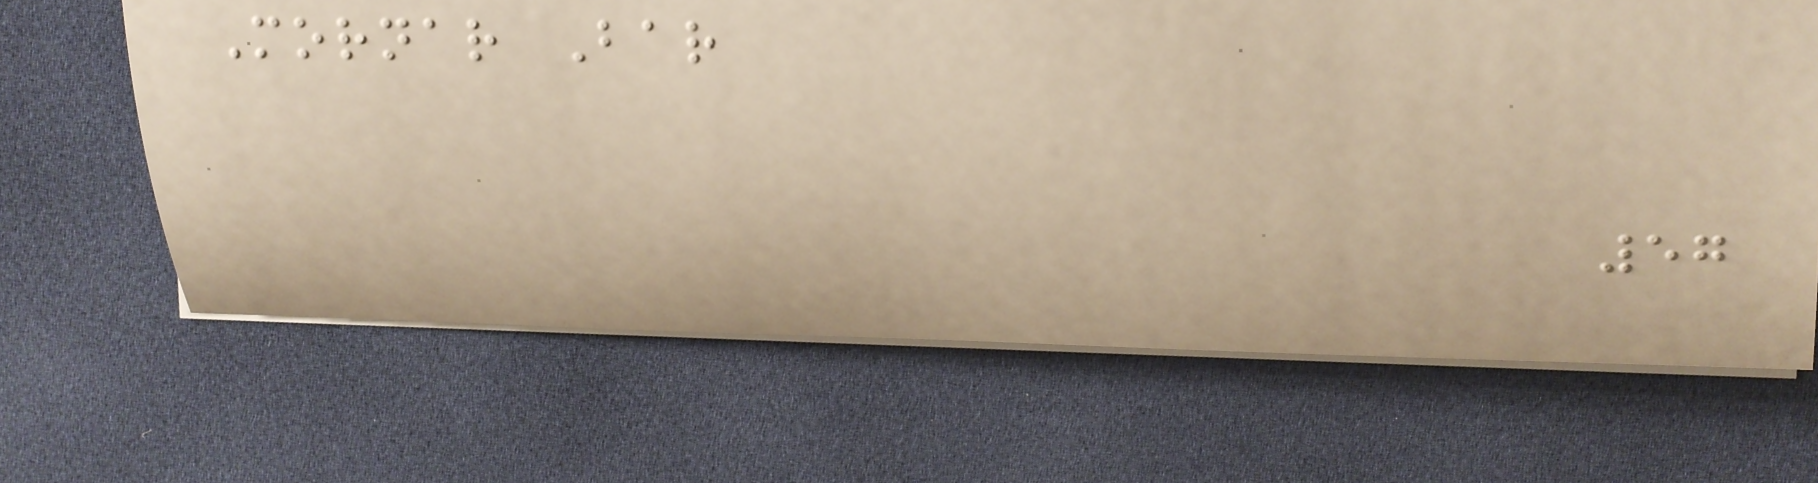Mornar Bar
57
